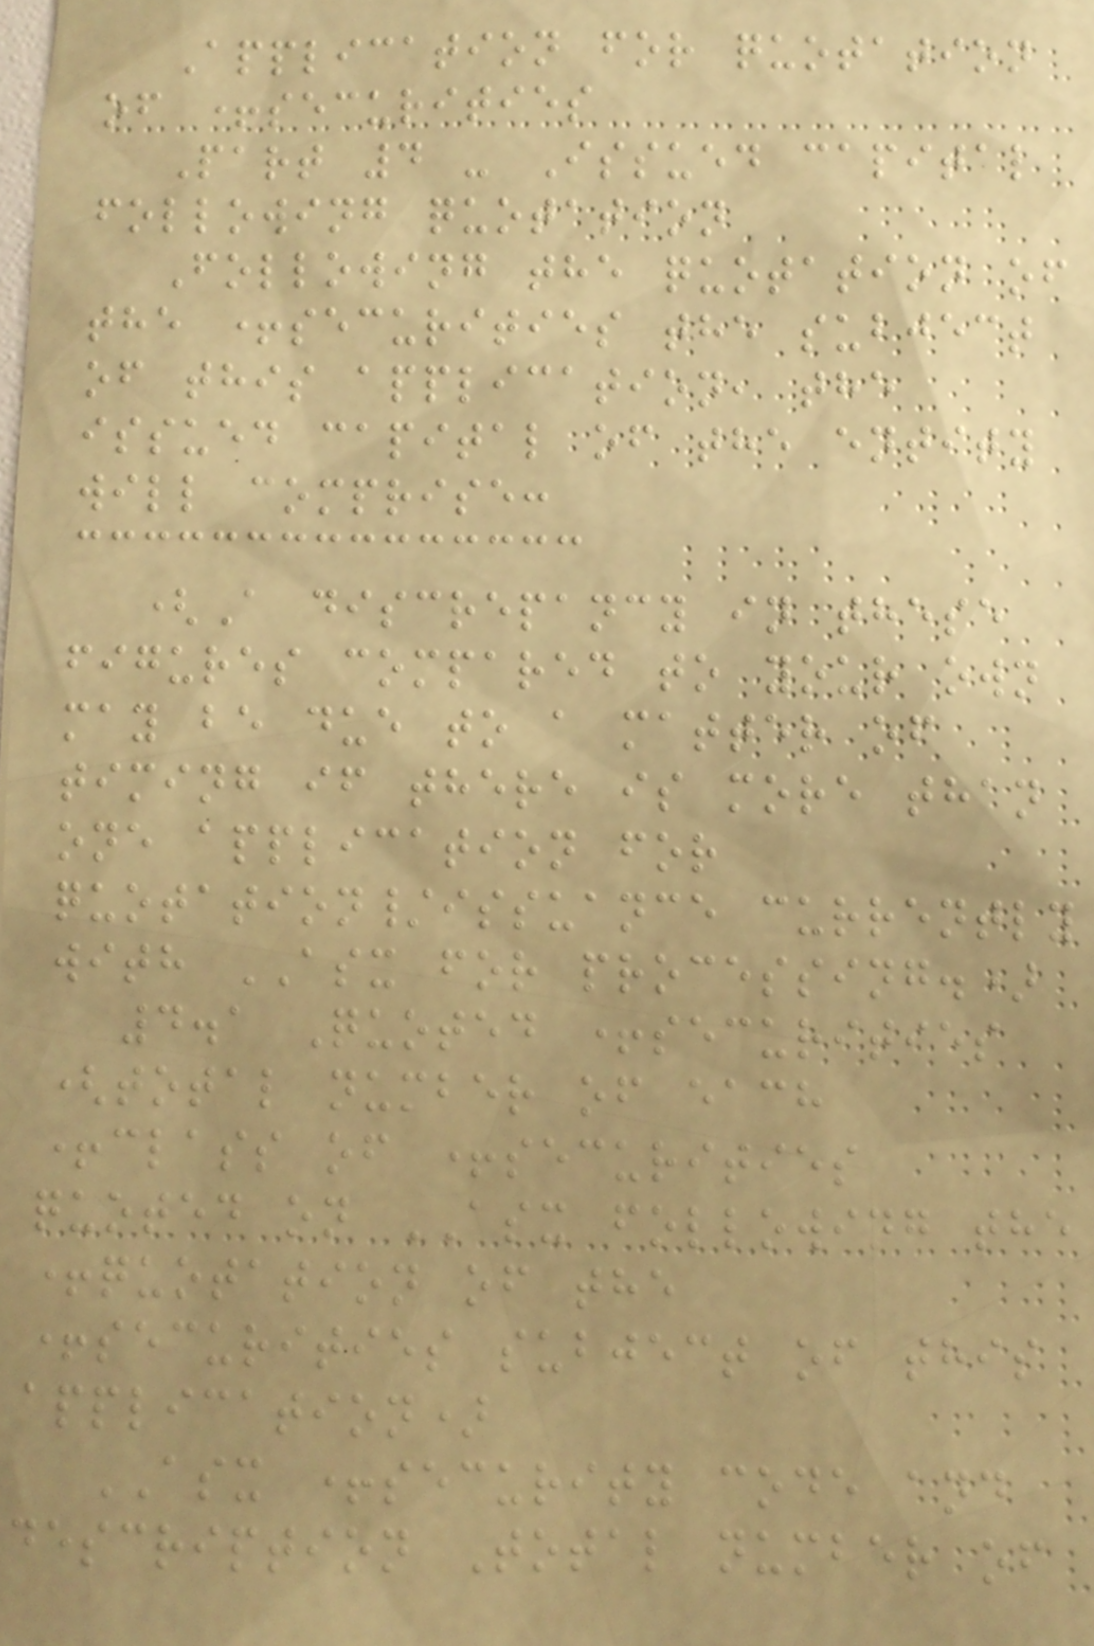Application for quotation
of +securities
Part 4 - Issued capital
following quotation
Following the quotation of
the +securities the subject
of this application, the
issued capital of the entity
will comprise:
(A discrepancy in these
figures compared to your own
may be due to a matter of
timing if there is more than
one application for
quotation/issuance currently
with ASX for processing.)
4.1 Quoted +securities
(total number of each
+class of +securities
quoted on ASX following the
+quotation of the
+securities subject of this
application)
ASX +security code and
description Total number of
